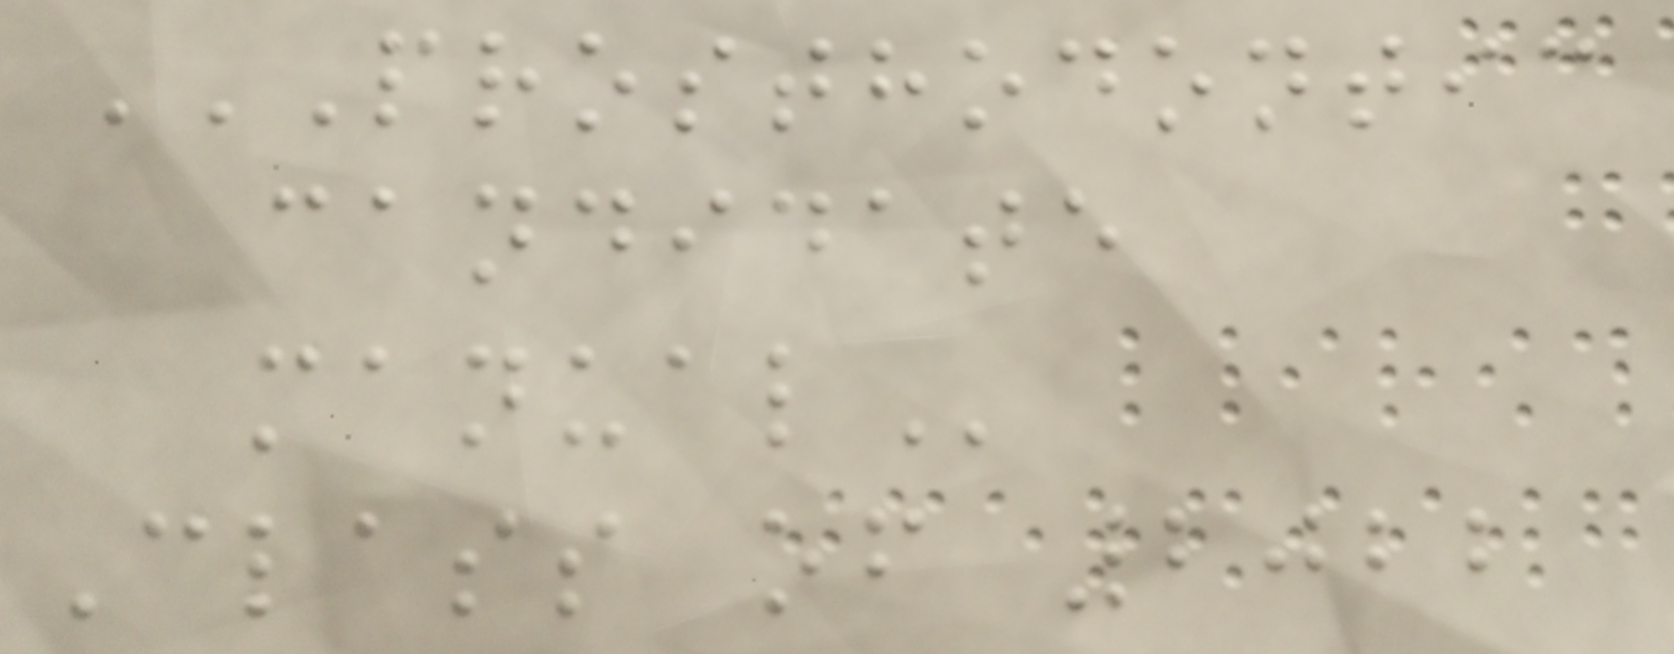PROSTHODONTIC
CANDIDATE
MANUAL
Class of 2022
